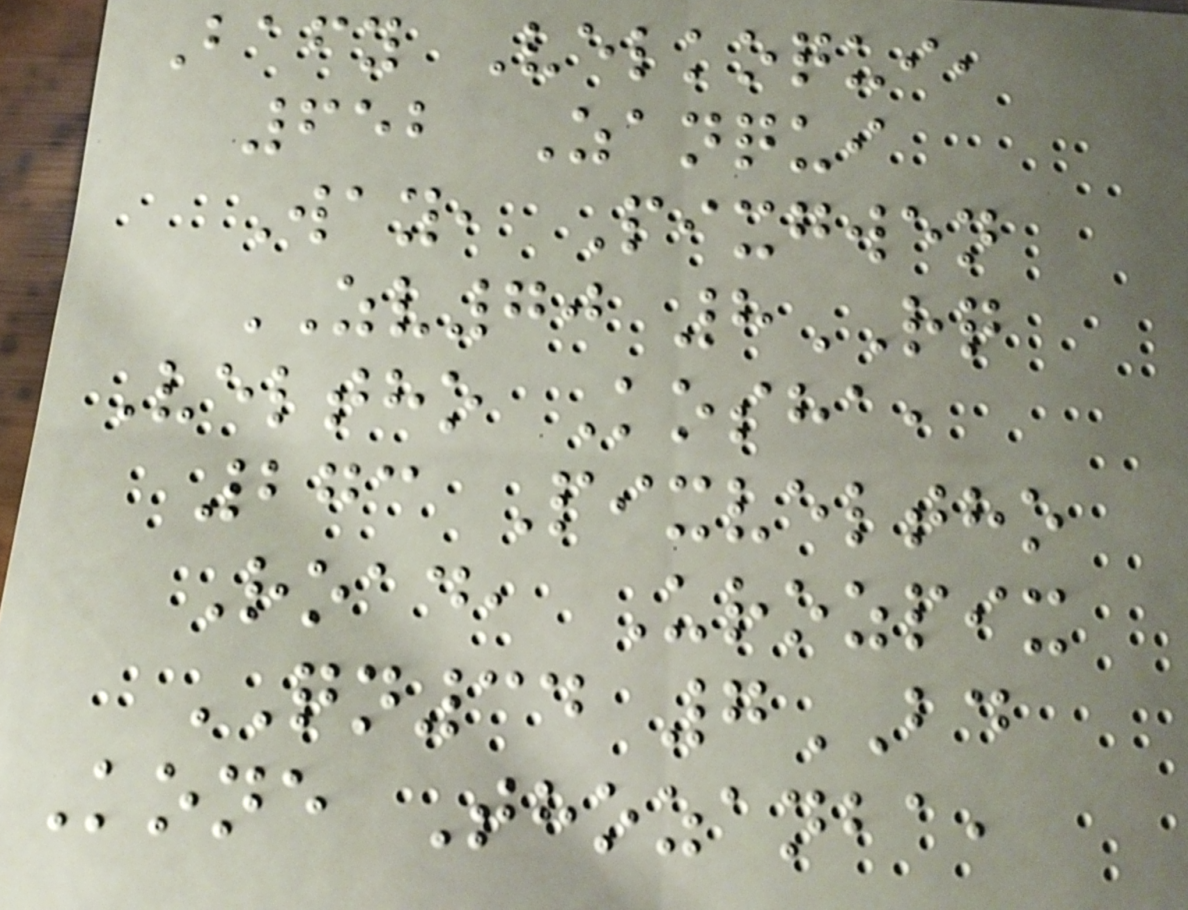Bafy Velkoqui,
652 Zanqui
Way, Pixgwen
ZV70 8RQ
Veltho Kosha,
273 Pixveltho
Road, Urozpix
QN34 7BD
Kone Thozanba,
